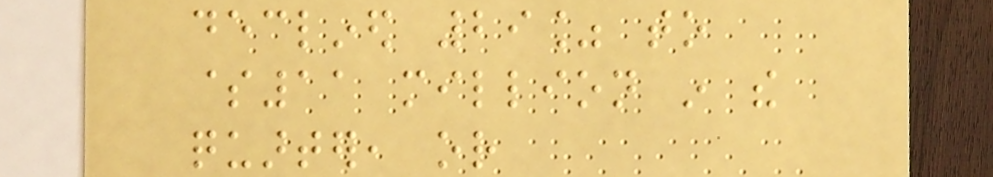declined 29% to
$11 million in the
quarter, or
